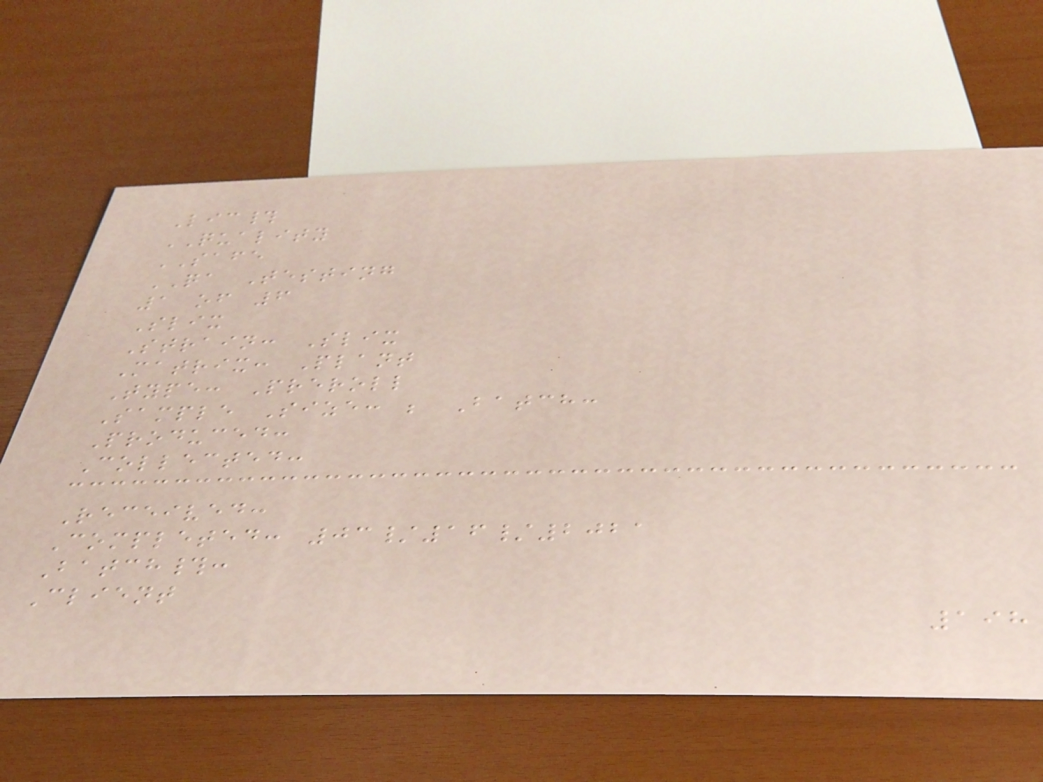Lic#
QUALITY
SAFE
QA Testing
1 of 6
Slix
Strain: Slix
Matrix: Plant
Type: Preroll
Sample Size: ; Batch:
Produced:
Collected:
Received:
Completed: 03/16/2021
Batch#:
Client
198
